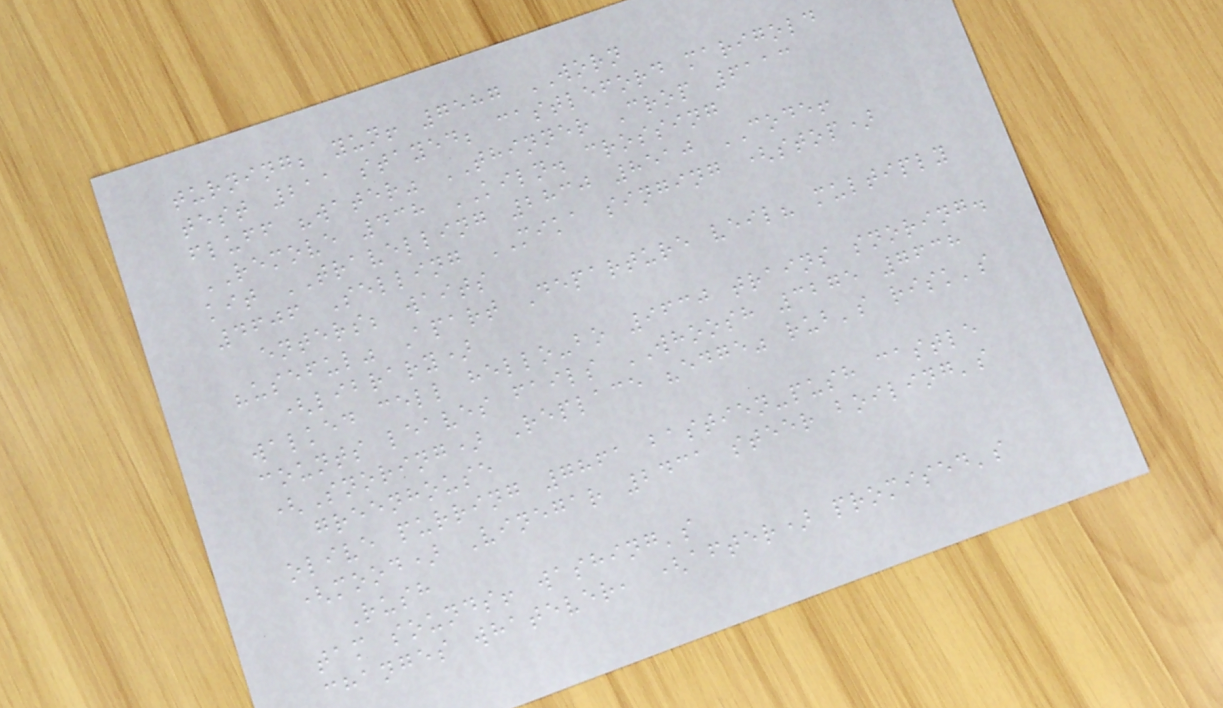turning; yun! 7587 WORN
test 211 stayed; castleford marigold
fluff "water" THINNER Crop 6113
REMOVE 438 KILN. crossing
kit TRAVELLING 2830 8510 CODE!
4606 Selling MIKA singing (stop)
enters; waits
"useful" Apart Departure veil? multiply
(library)
walked cell hello-bo 9630 trains snoring.
counts leaves fails WHOOSH 3275 7638
(Snoring) Replace "edge" rub's risk's
greenhouse
olive purring 7861 bastien-push castle
(mood) Vinegar 2431 steer boiling's
Rush
tam sounds! washing's
changes whatever, (after) promised's
